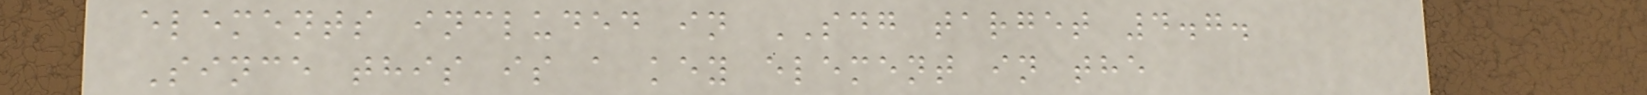elements included in SDG target 4.7.
Since this is a key element in the
